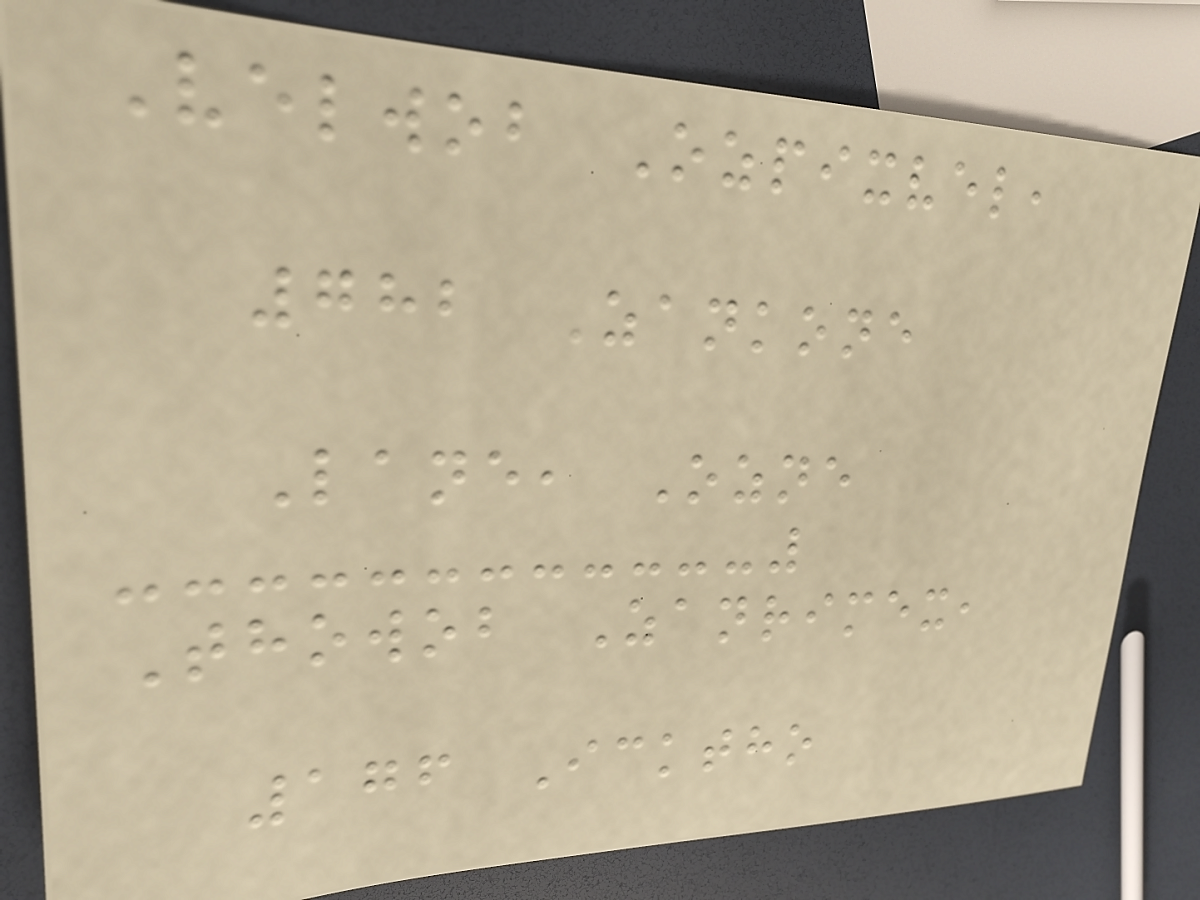Velwob Ozpixvel,
782 Zankone
Lane, Ozne
Thowob Zanrimex,
176 Icktho
